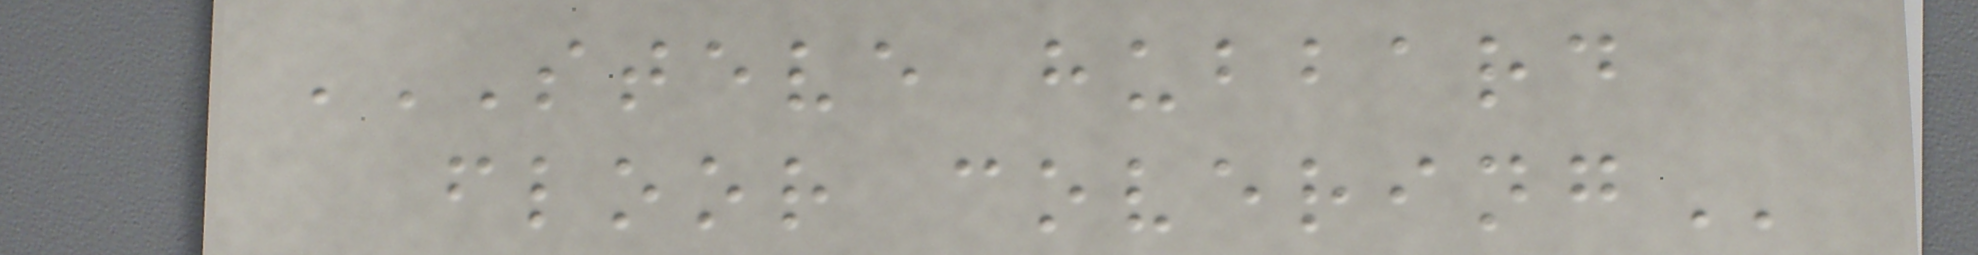STEVE HUBBARD
FLOOR COVERING
